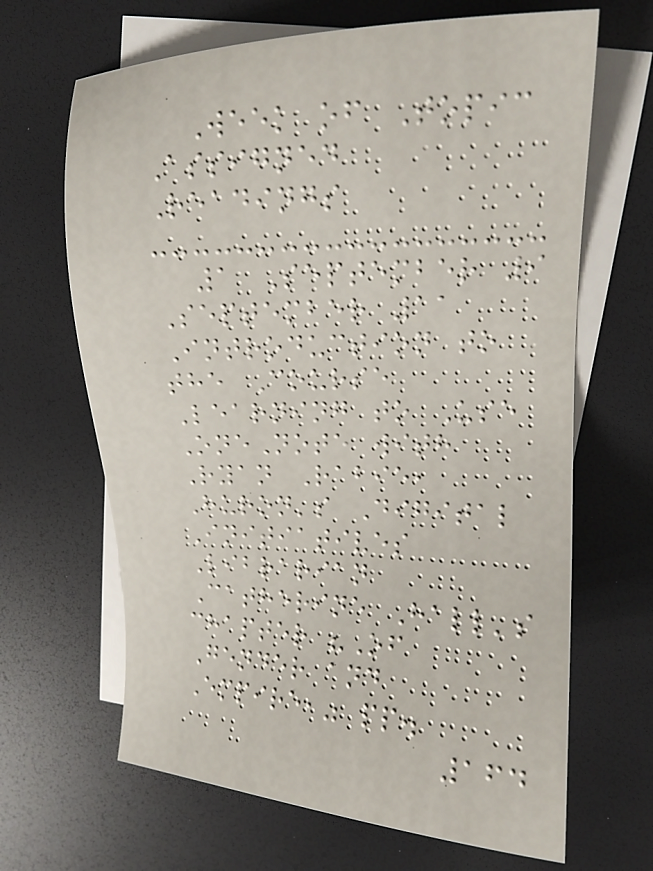Week of Topic
Assigned
Readings
1 September 9
September 11
Introduction to
the Course
Learning to Use
OneNote with
Ryan Rabie,
Huron's Digital
Initiatives
Librarian
Catherine Hall's
chapter "Of
Gender and
Empire," pp.
164
